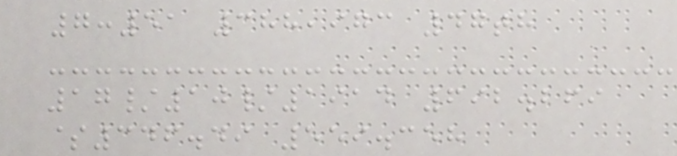7:51 388,973 47th
17/10/1914 692.269
$346.49 559.358
